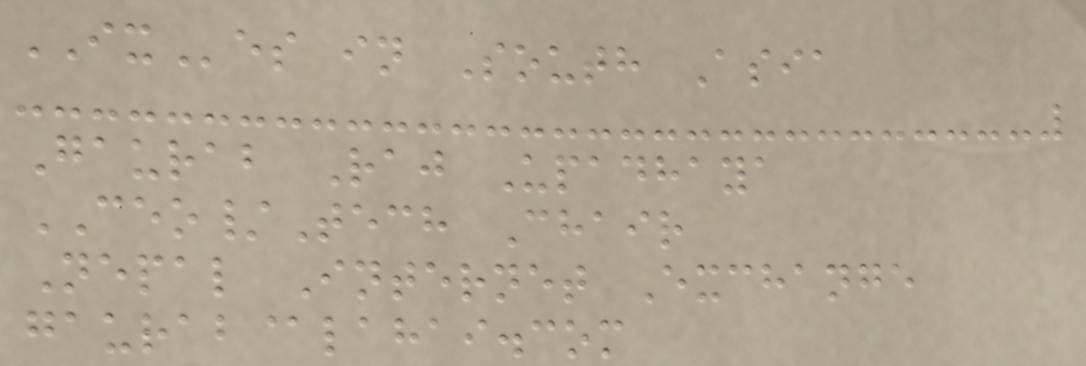IXes in South Asia
Gaurab Raj Upadhaya
CEO/Tech Chair
Nepal Internet Exchange
gaurab@lahai.com
